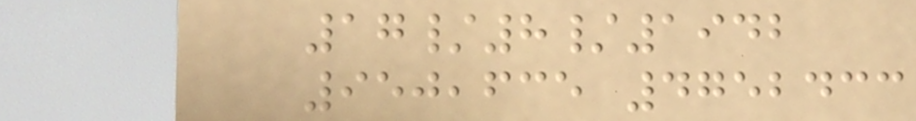17/8/1942
950,635 4752433
